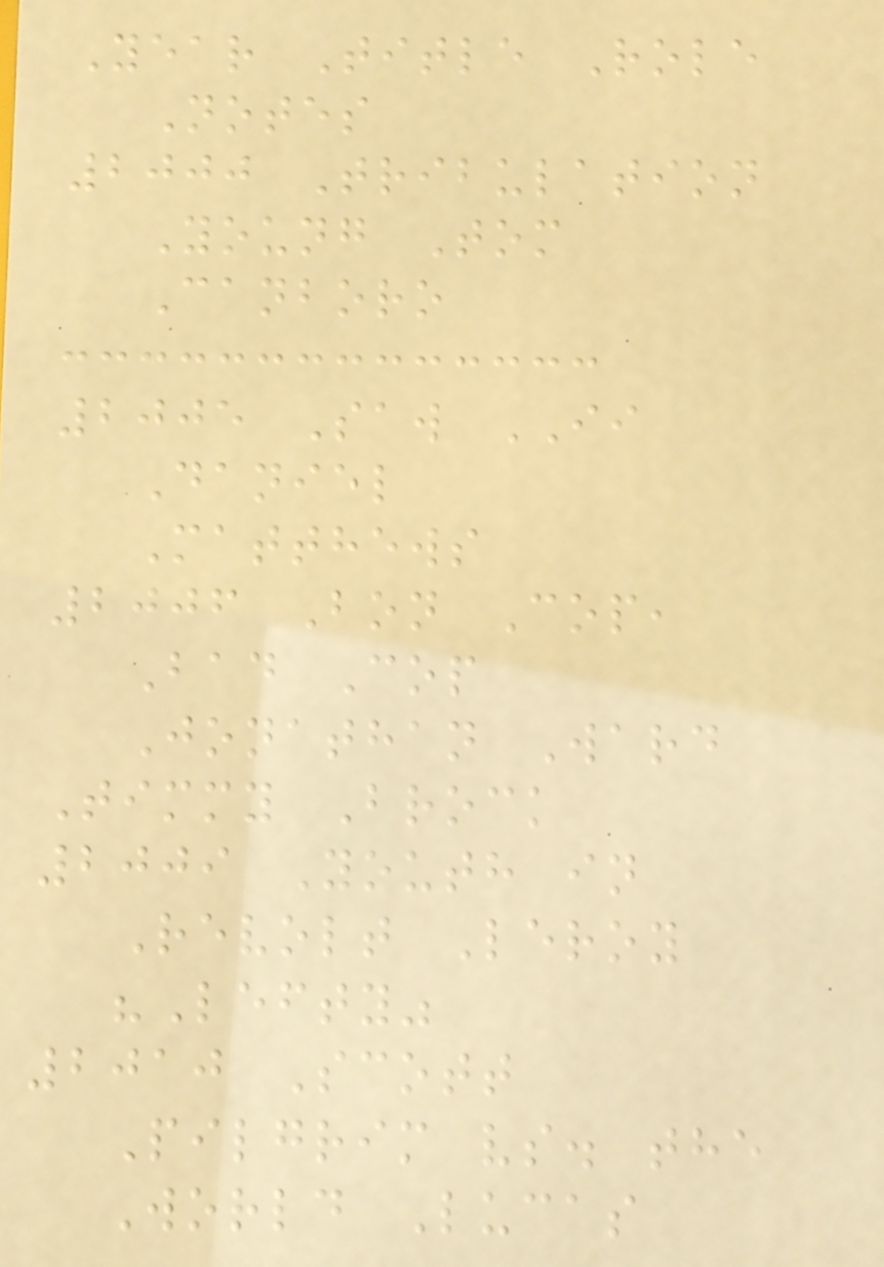Year Title Role
Notes
2000 Tribulation
Young Tom
Canboro
2005 Saw II
Daniel
Matthews
2006 Bon Cop,
Bad Cop
Jonathan Ward
Timmy Brock
2009 Youth in
Revolt Leroy
"Lefty"
2010 Scott
Pilgrim vs. the
World Lucas
